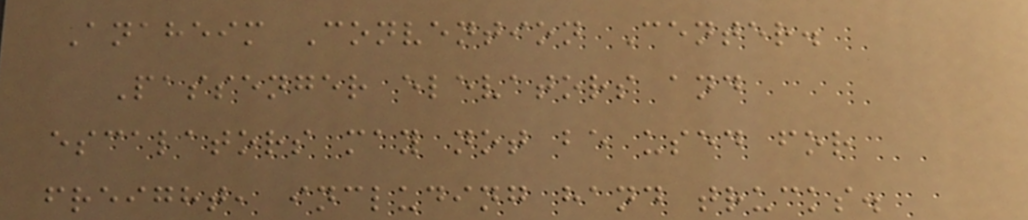Anaheim Convention Center.
Passenger elevators and
escalators may not be used for
freight, including hand trucks.
